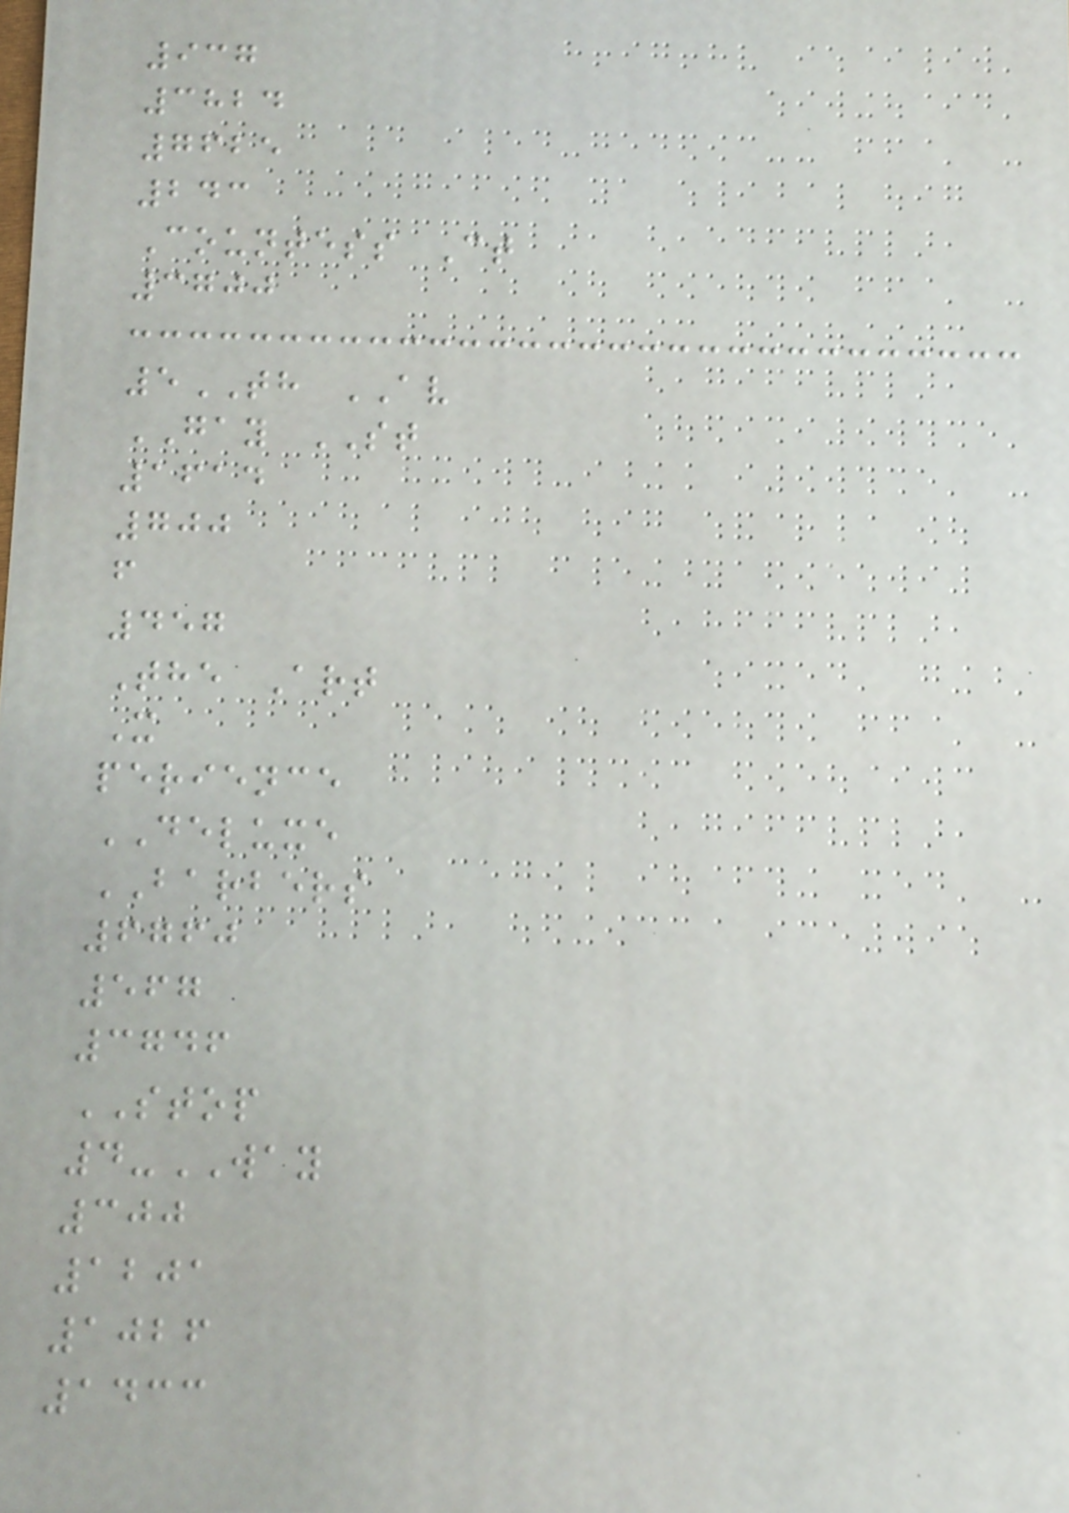937
3824
7625
243
Countess Ct
3700
5TH AV
GAY ST
1614
700
f
457
The Art
X
perience
DELUXE
BARBERS
6760
567
3746
STOP
4-WAY
300
1201
1026
1433
